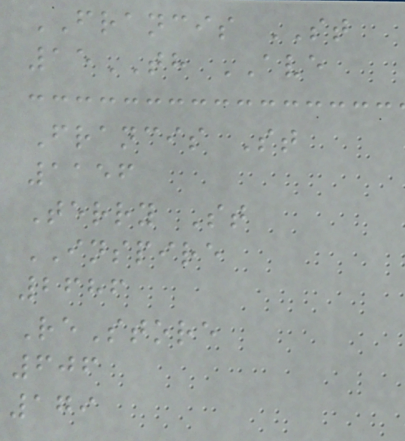FRANCIS ST
15TH AVE
Francis St
1156
Terry St
INSPIRE
2686
ReStore
606
179
